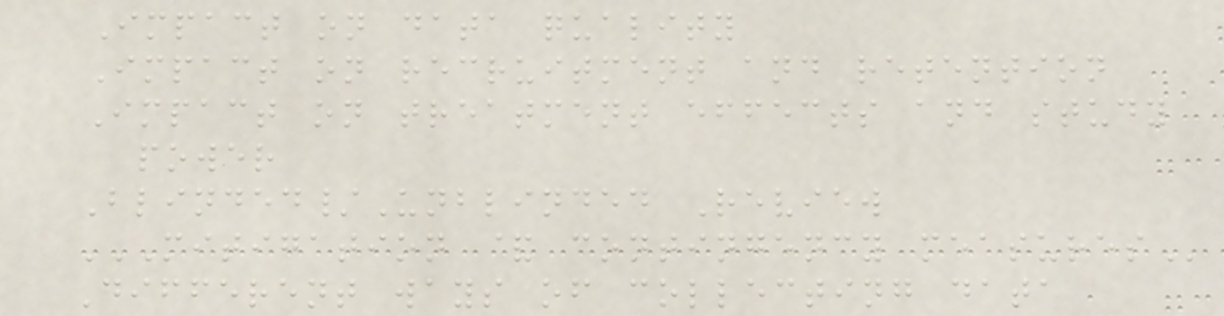Impact on data quality
Impact on recruitment and retention
Impact on treatment effects and study
power
Blinded/Unblinded Review
MITIGATION & CONTINGENCY MEASURES
Different ways of collecting data
